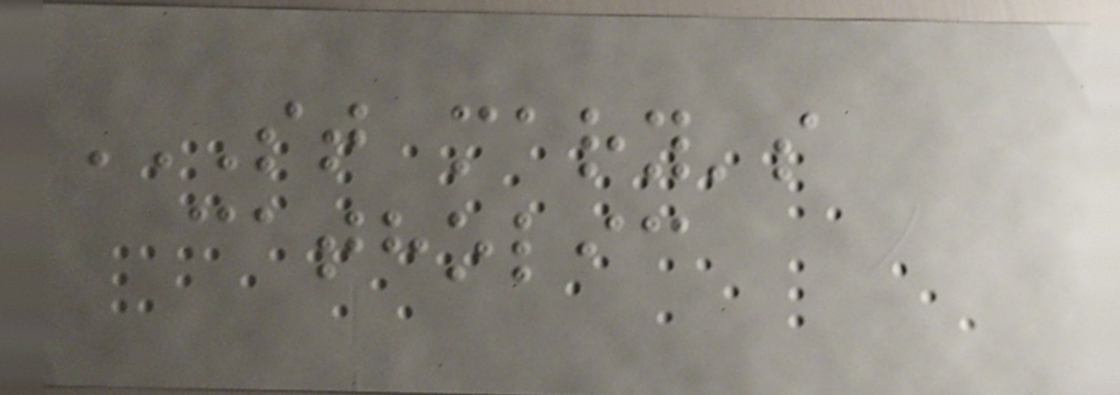ST MARY'S
CATHOLIC
